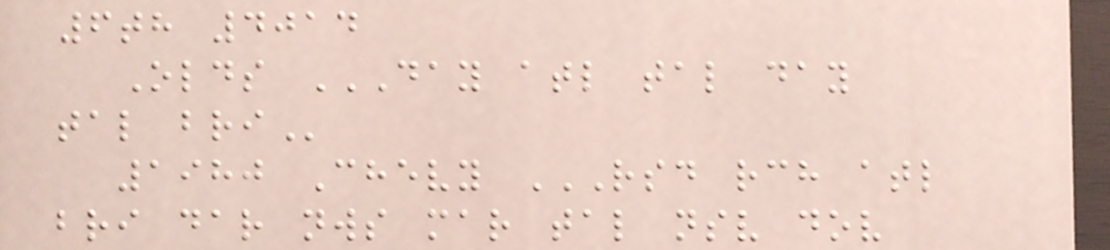6th 4014
Olds DAY ATL TAL DAY
TAL BRI
1980 Chevy RSD RCH ATL
BRI DAR NWS MAR TAL NSV DOV
